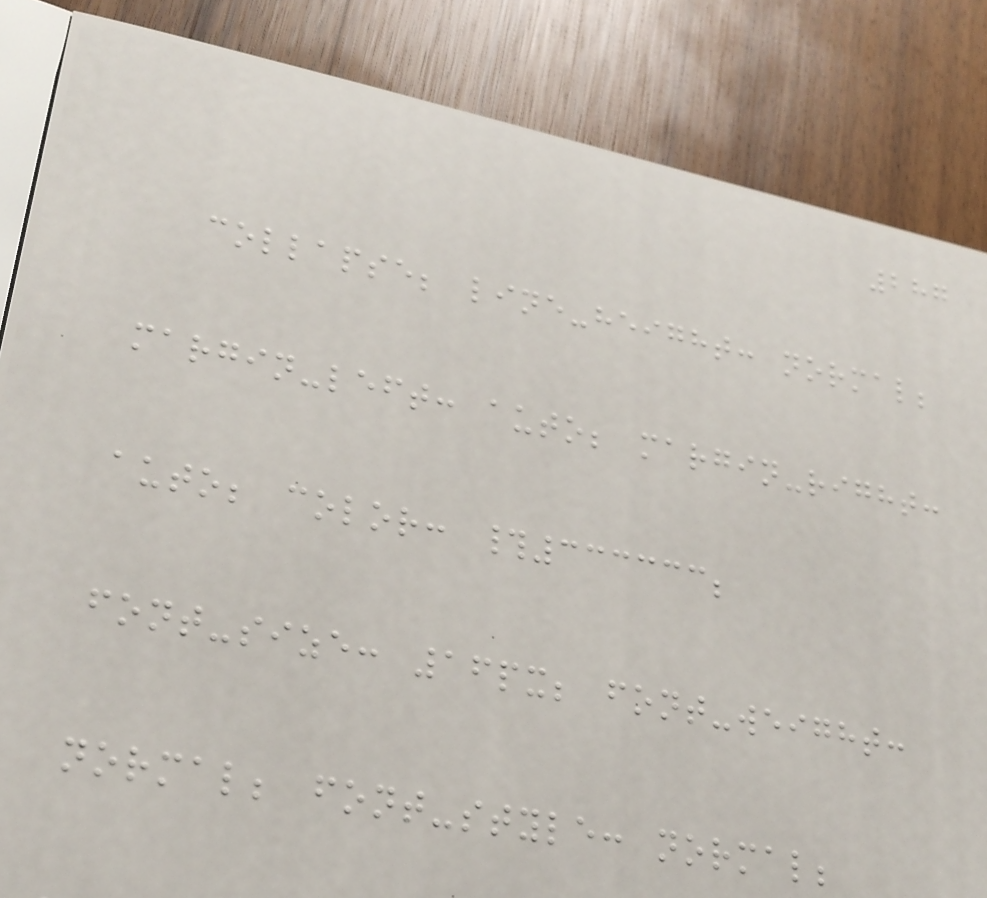287
collapse; line-height: normal;
margin-left: auto; margin-right:
auto; color: #333333;
font-size: 16px; font-weight:
normal; font-style: normal;
